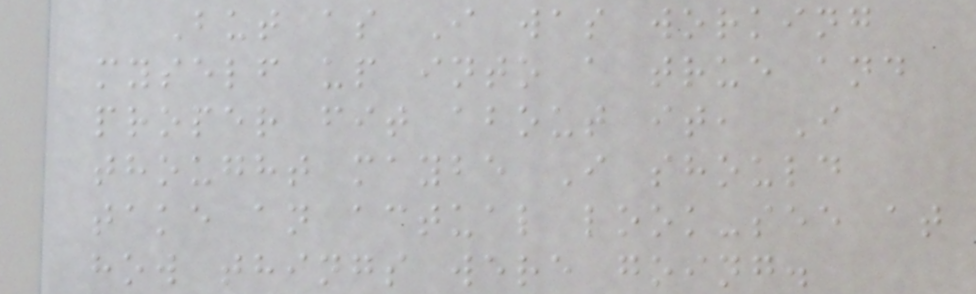But as I was working
myself up into a true and
proper fit about it, I
thought maybe I should
take an actual look-see at
how things were going.
